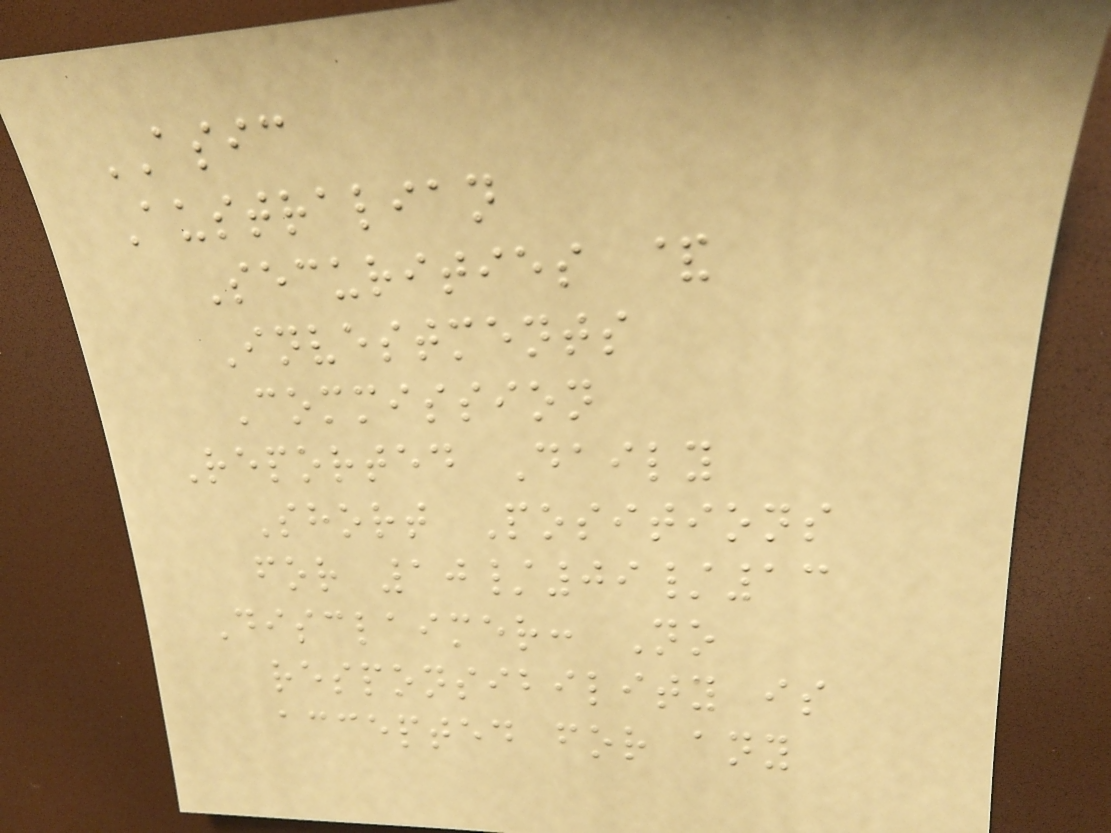ASIC
Australian
Securities &
Investments
Commission
Reported Daily
Short Positions
for 10/09/13
Disclaimer: No
responsibility is
accepted for any
